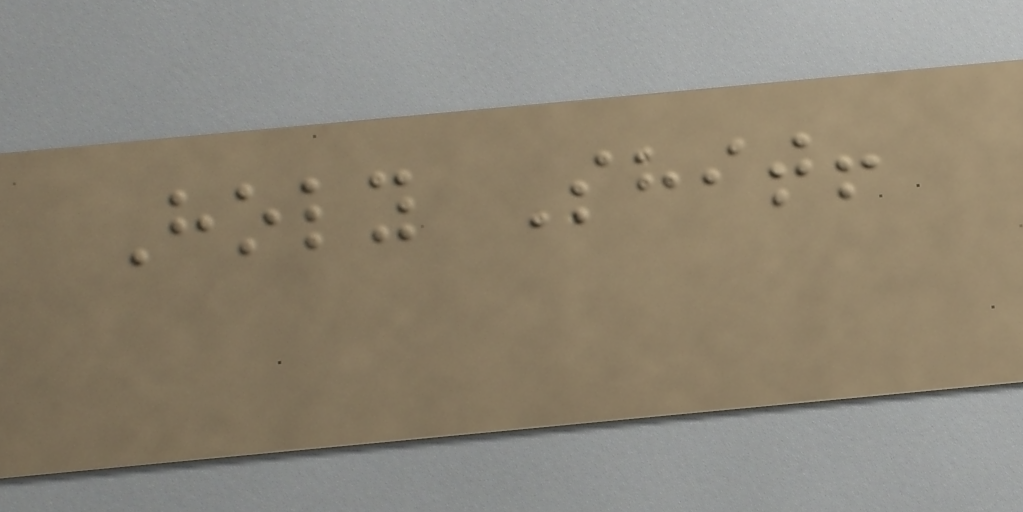Holy Shit!
